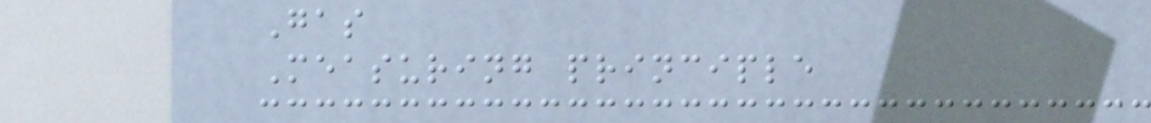Gas
Measuring principle
